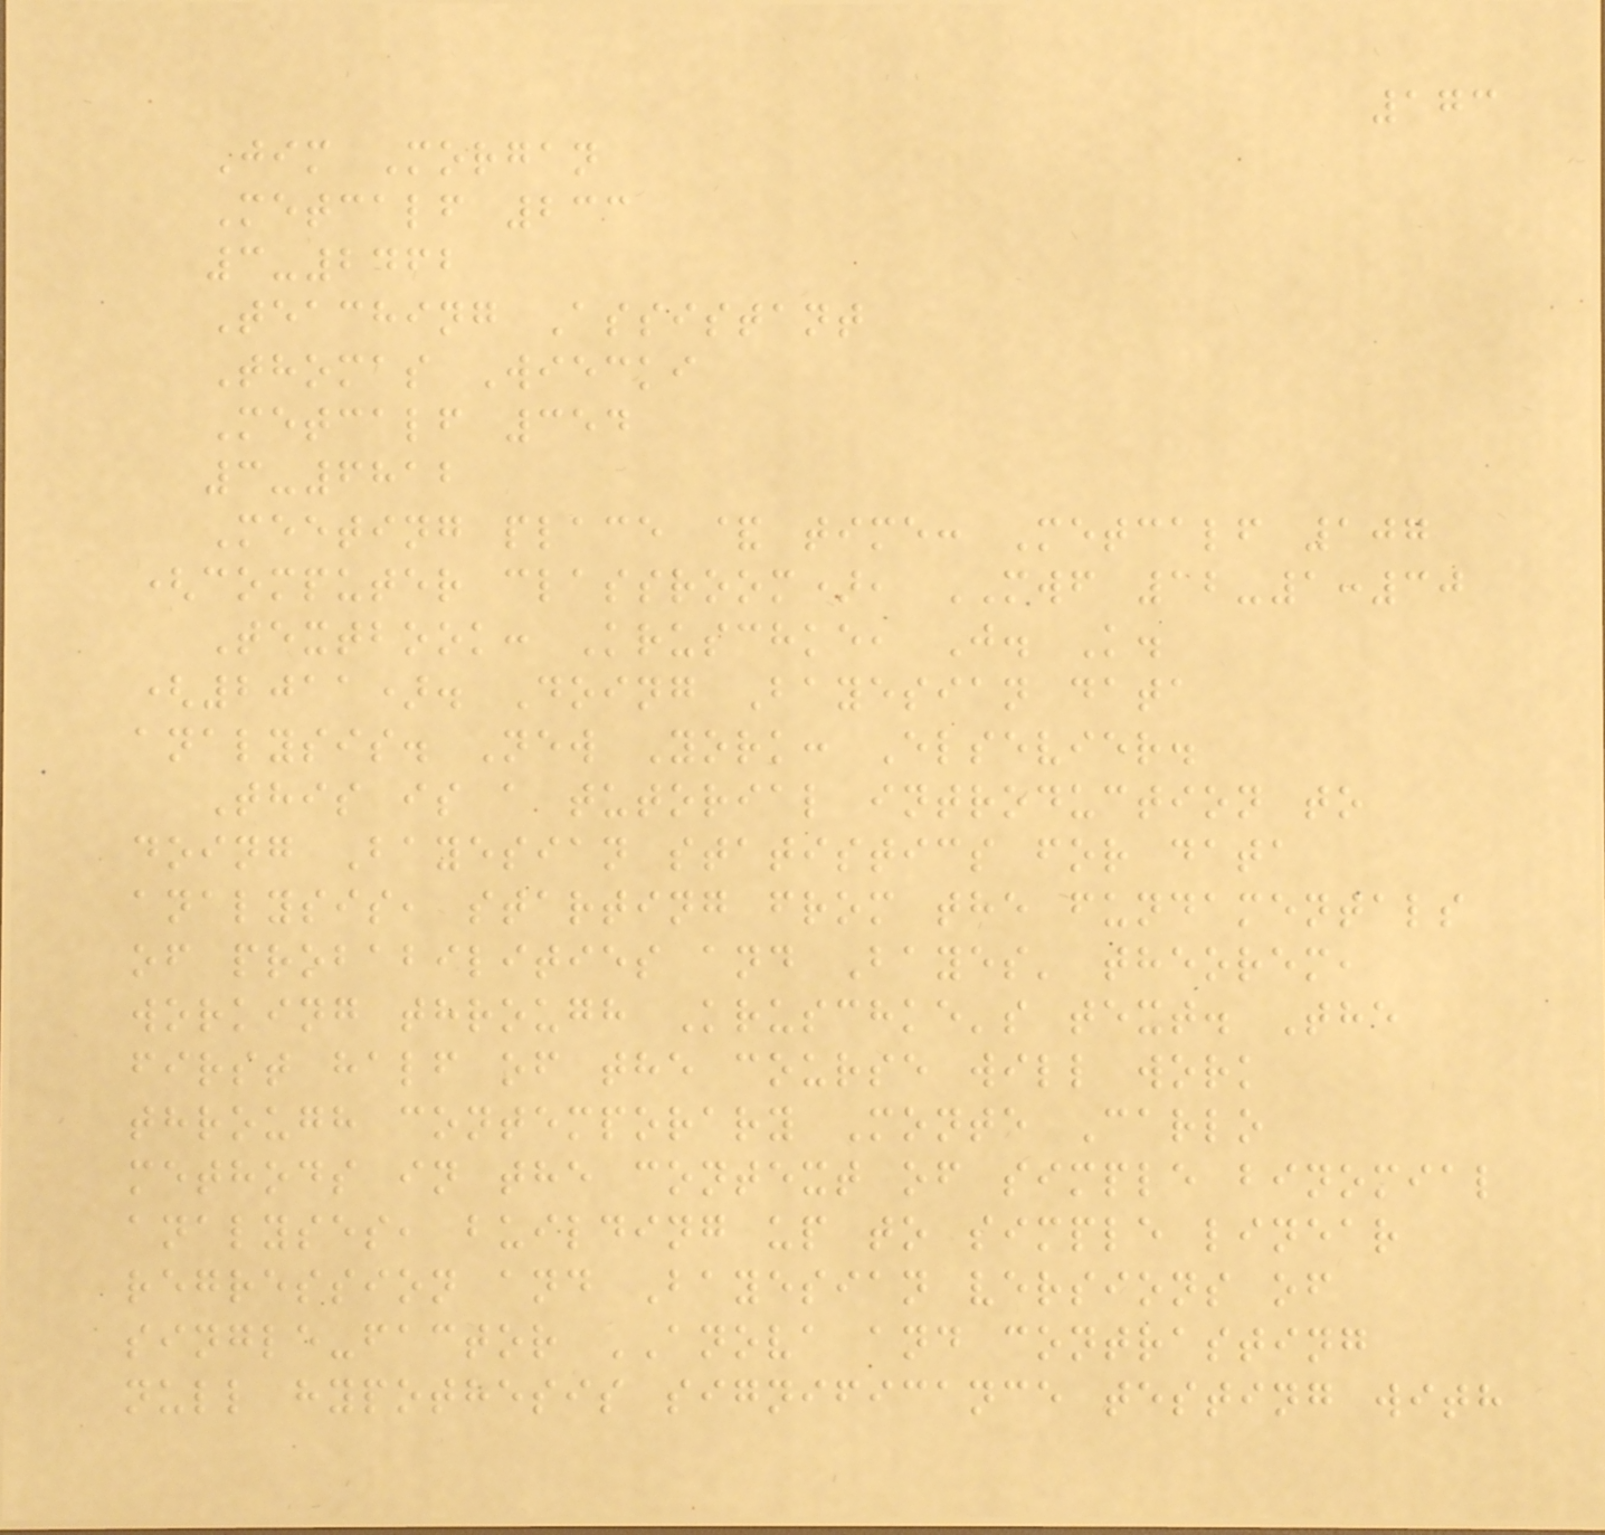173
Jim Morgan
Metcalf 233
3-2462
Teaching Assistant
Thomas Wiecki
Metcalf 354
3-6812
Meeting place & time: Metcalf 107
(computer classroom), MWF 12-1:30
Textbook: Kruschke, J. K.
(2011). Doing Bayesian data
analysis. New York: Elsevier.
This is a tutorial introduction to
doing Bayesian statistics for data
analysis, starting from the fundamentals
of probabilities and Bayes' theorem,
working through Kruschke's text. The
first half of the course will work
through contemporary Monte Carlo
methods in the context of simple binomial
analyses, building up to simple linear
regression and Bayesian versions of
single-factor ANOVA and contrasting
null hypothesis significance testing with
